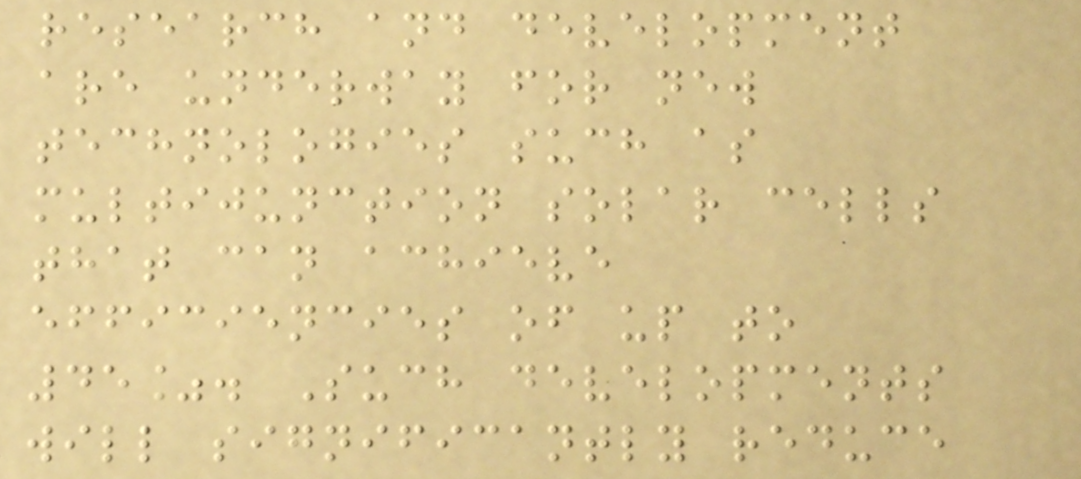research and development
are underway for new
technologies such as
multijunction solar cells
that can achieve
efficiencies of up to
45%. Such developments
will significantly reduce
